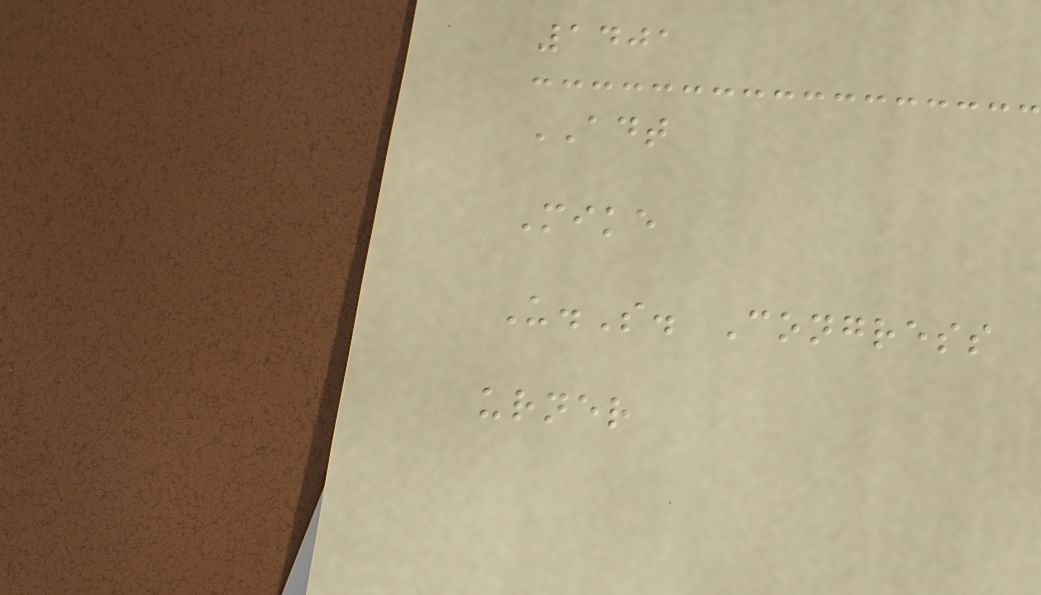1401
ADT
Mike
U.S. Congress
urner
